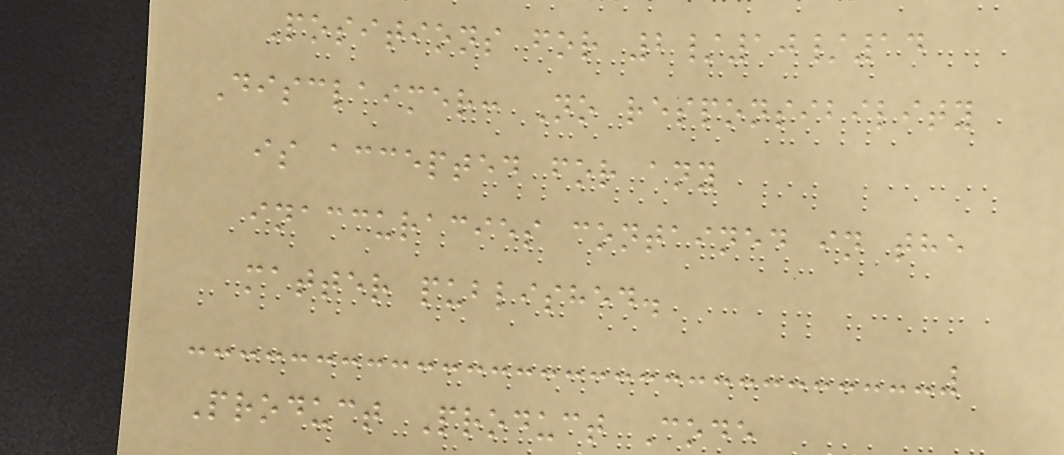Positions for 2/10/14
Disclaimer: No responsibility
is accepted for any
inaccuracies contained in the
matter published.
Product Product Code
